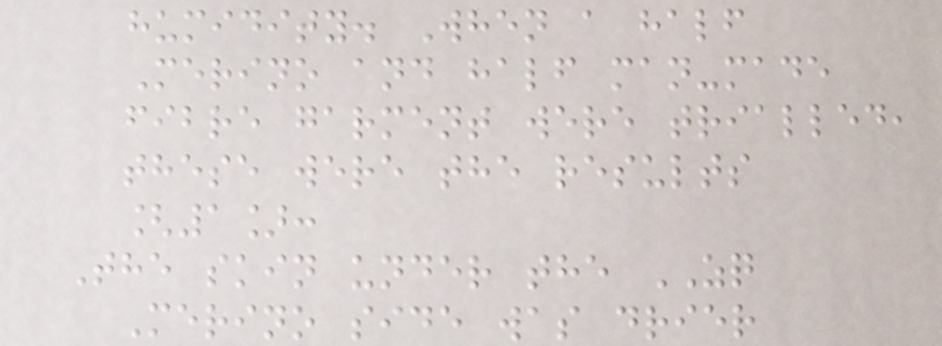humidity. When a half
Merino and half man-made
fibre garment were trialled,
these were the results
[1]:
The skin under the ZQ
Merino side was drier
